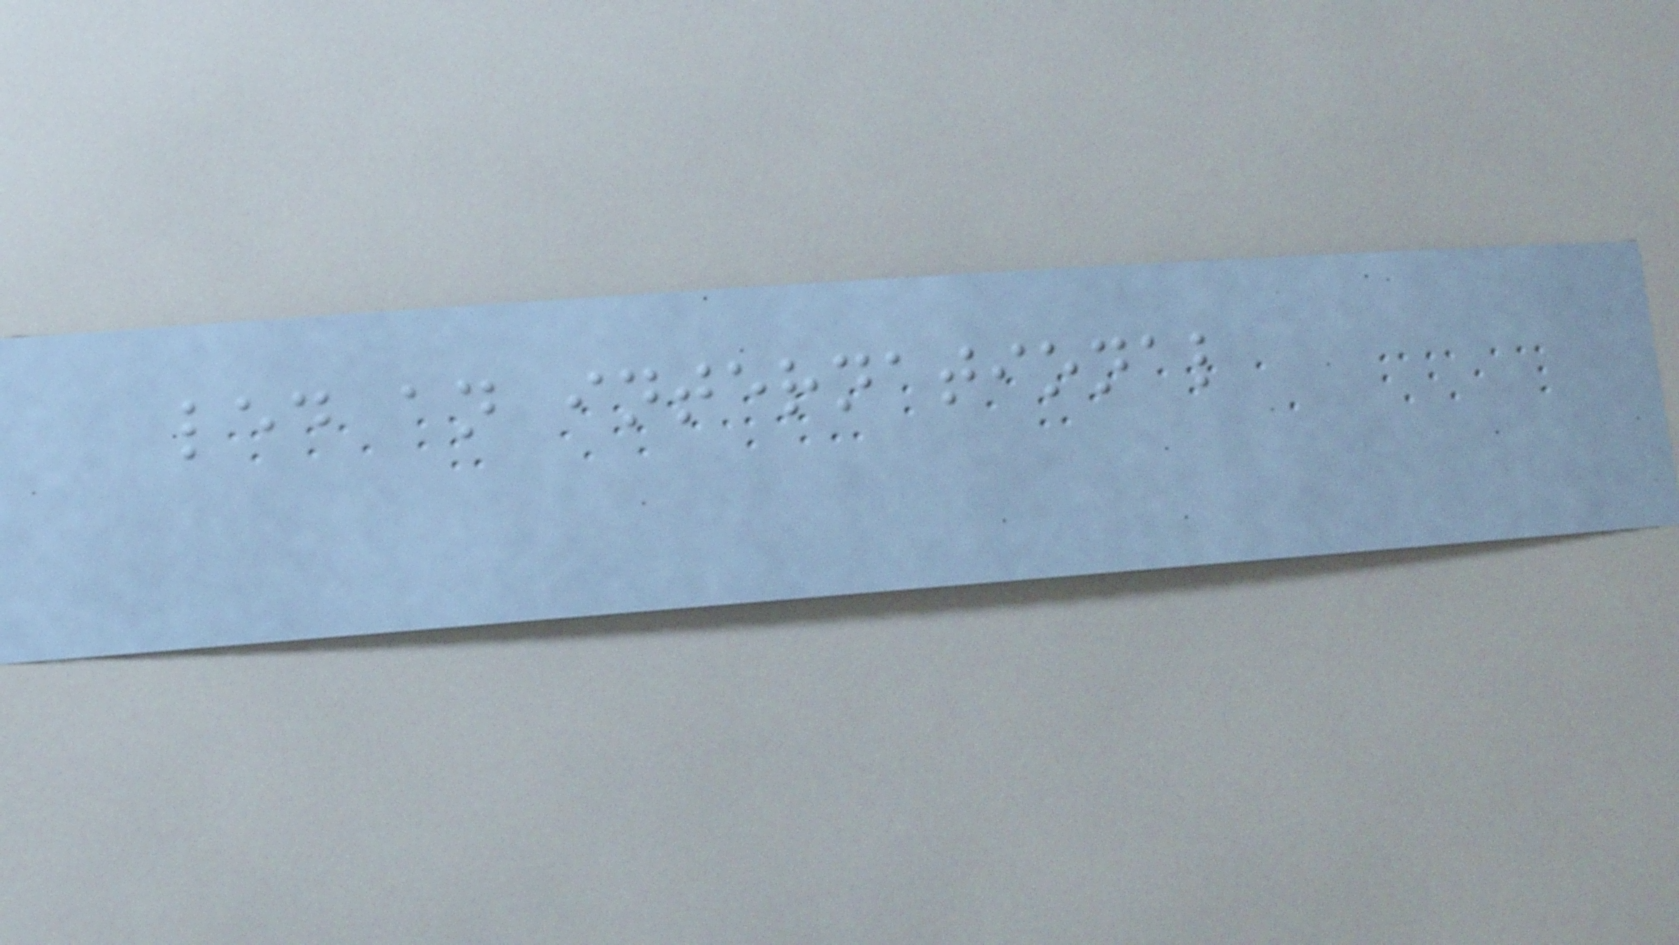led an international
